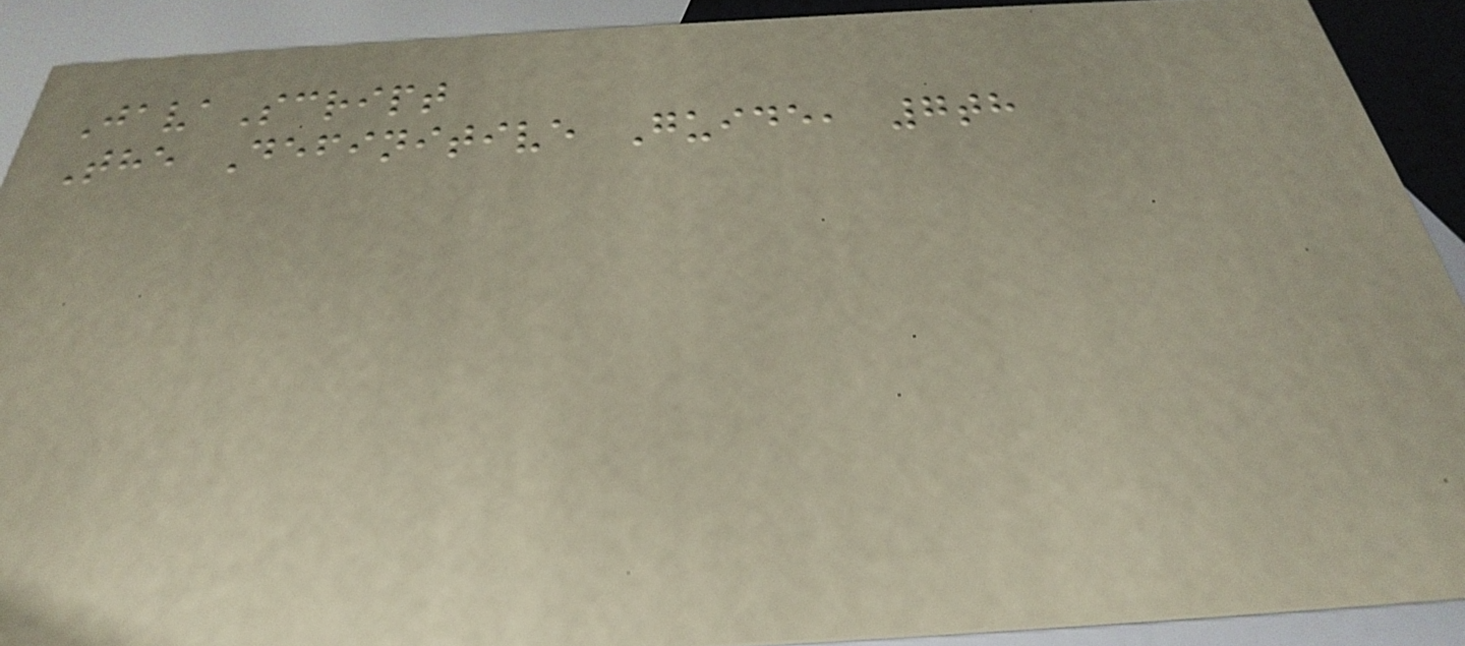JavaScript
The Definitive Guide, 7th
